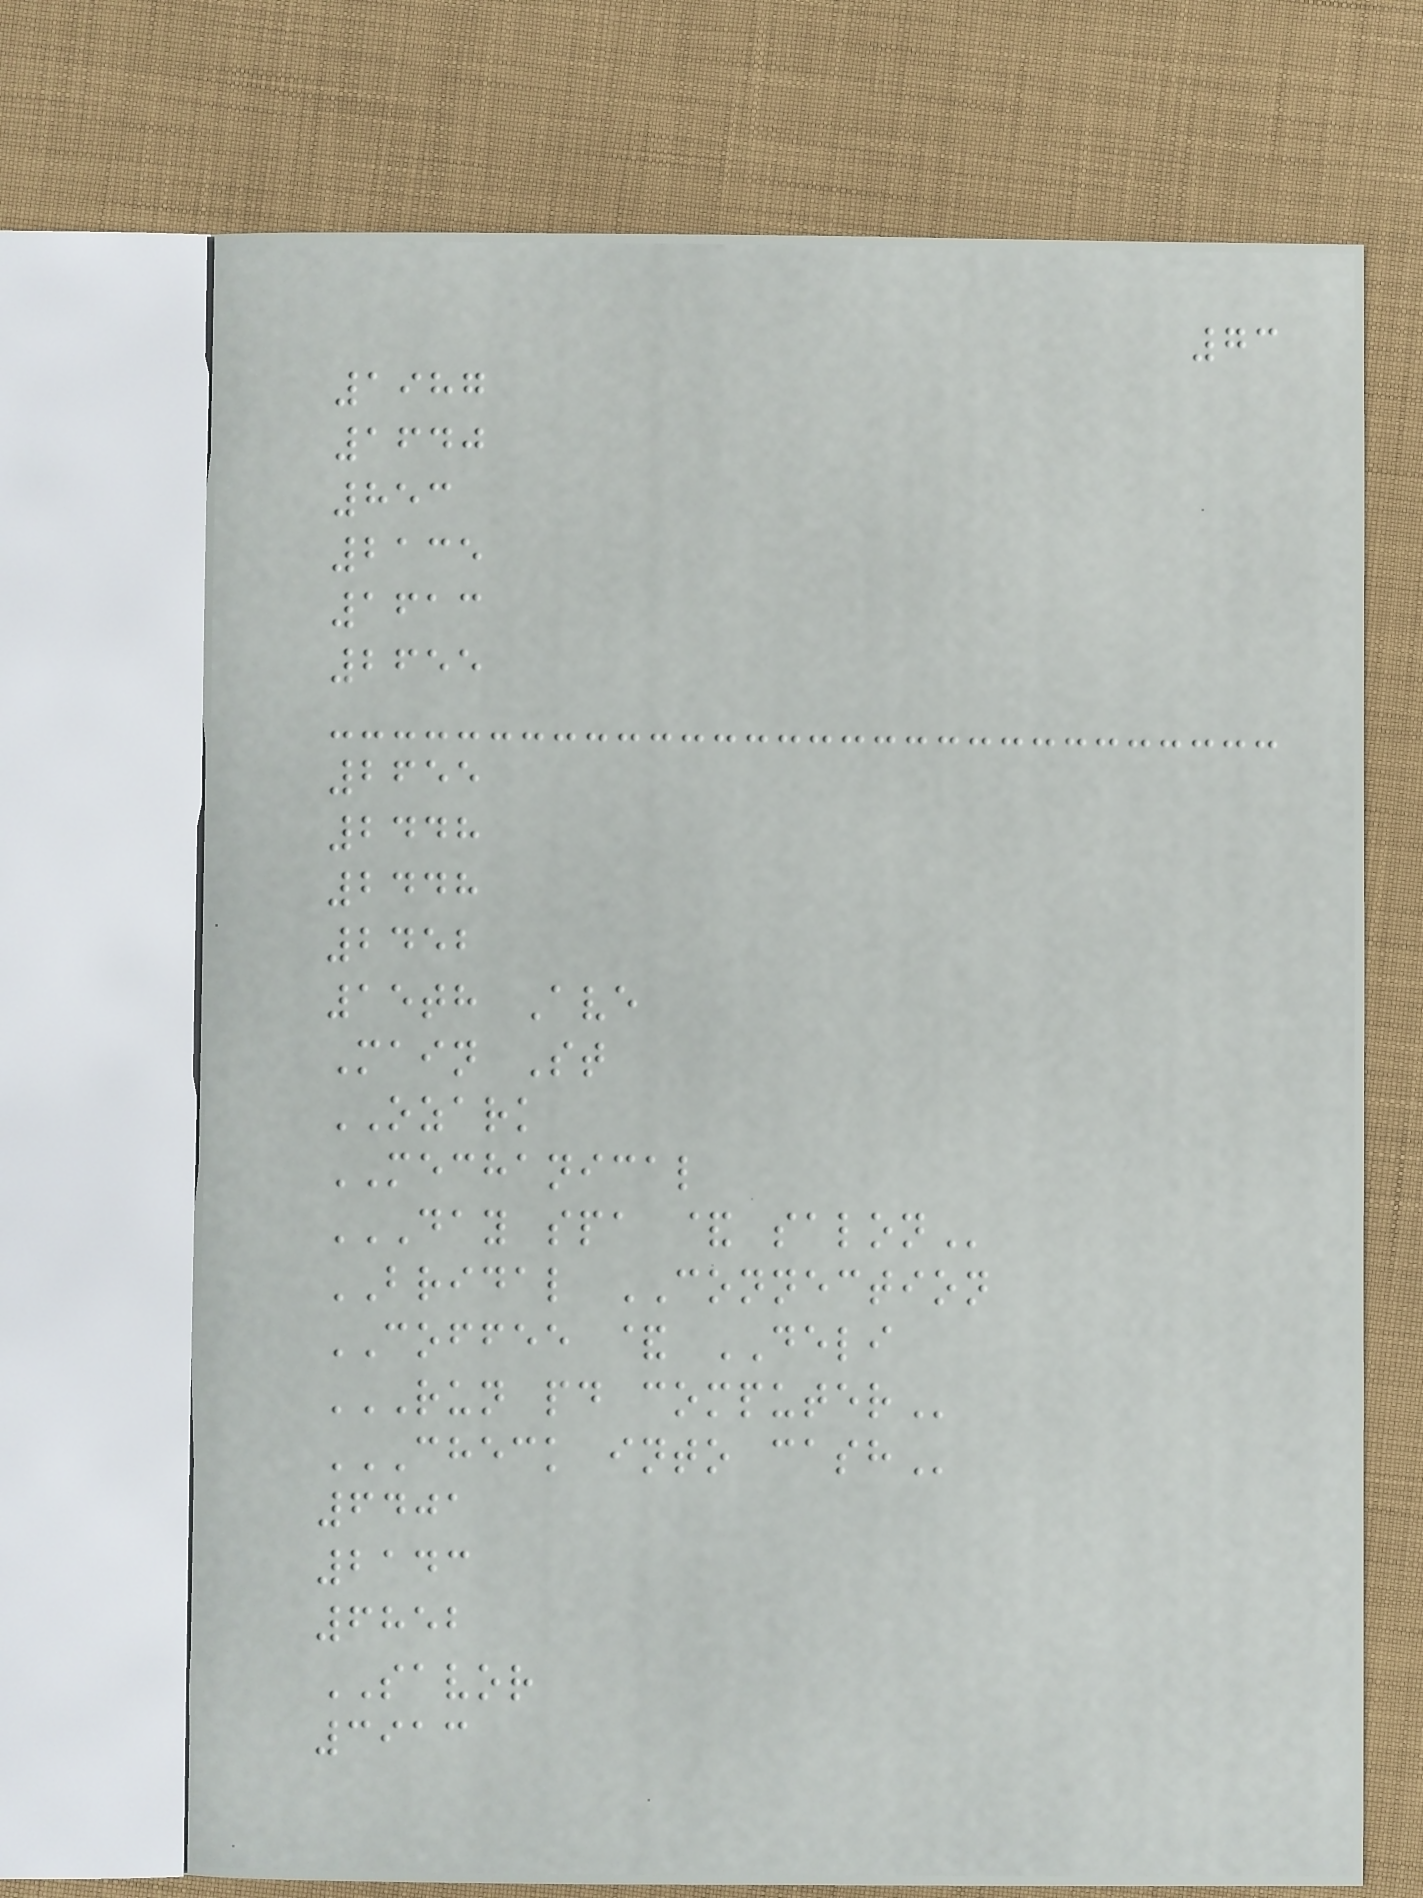73
1987
1640
853
2135
1613
2655
2655
2448
2448
2452
15th Ave
Main St
OZARK
MECHANICAL
DAY SPA & SALON
BRIDAL CONNECTION
COFFEE & DELI
RUN PD COMPUTER
CHECK INTO CASH
6401
2143
6852
SAVOR
3913
